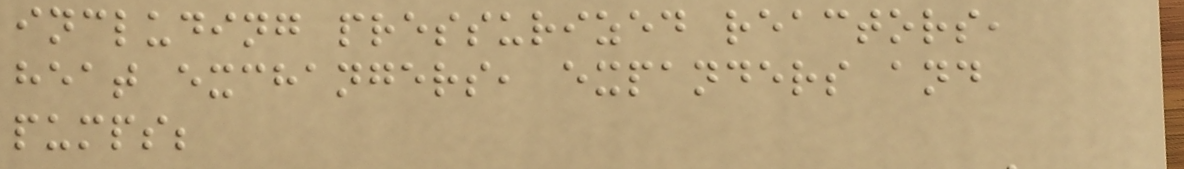including pressurized reactors,
heat exchangers, expanders and
pumps;
